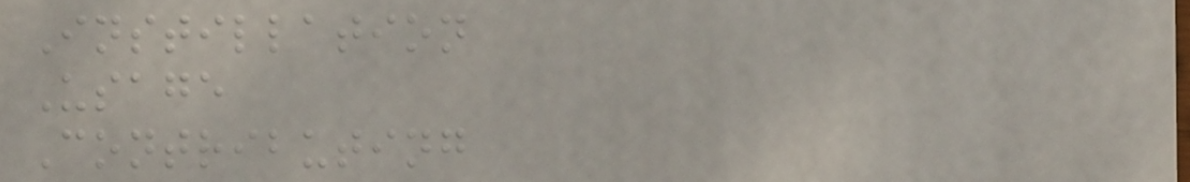Instillation
Usage
Contributing
